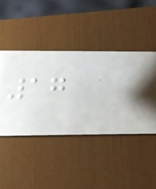17
